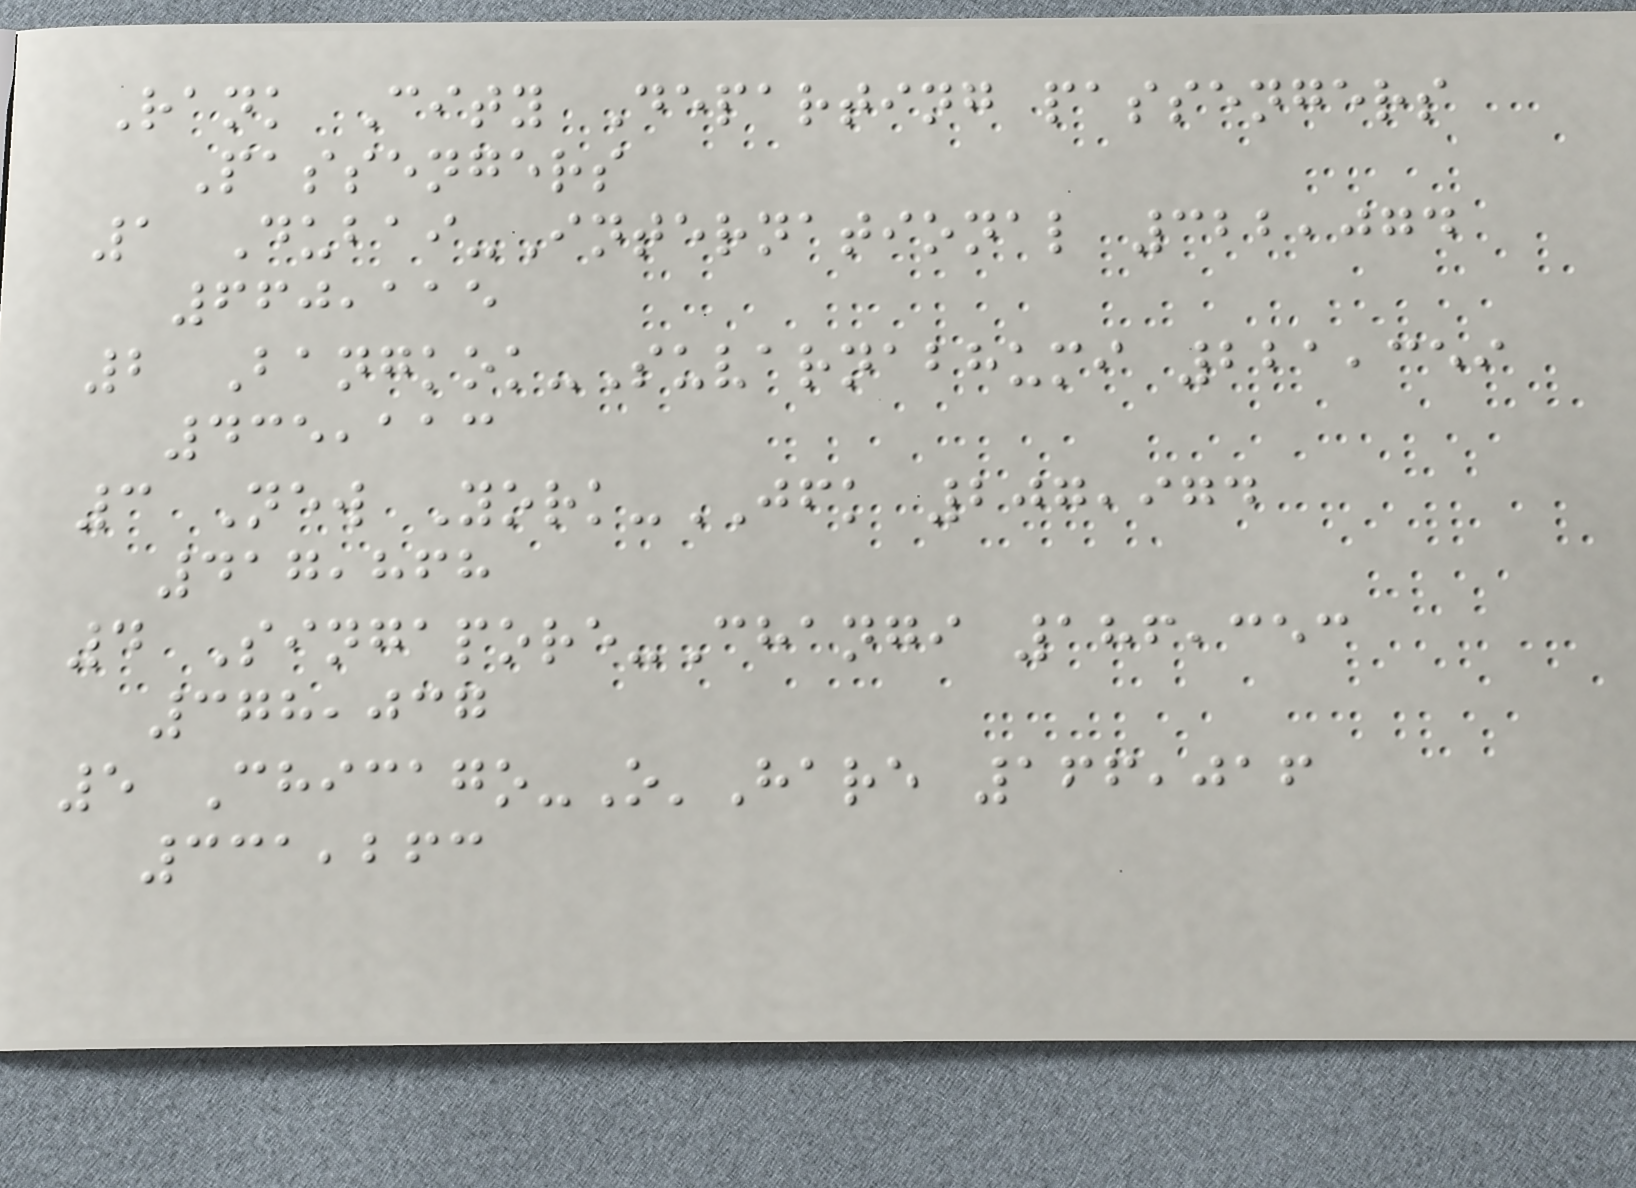Rank City Departing passengers
Passengers
1 Dubai-International 322,074
660,115
2 Bangkok-Suvarnabhumi 221,359
435,113
3 New York-JFK 207,974
417,868
4 Singapore-Changi 186,353
378,037
5 Chicago-O'Hare 166,016
331,263
